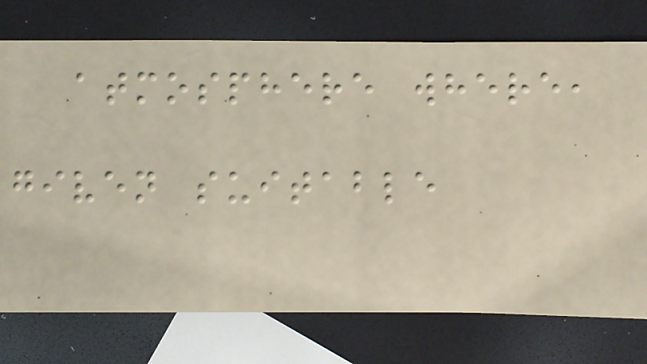atmosphere where,
given suitable
